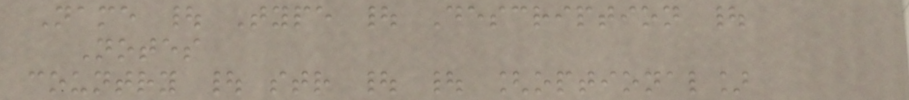Name | Type | Description |
Notes
country | str | | [optional]
